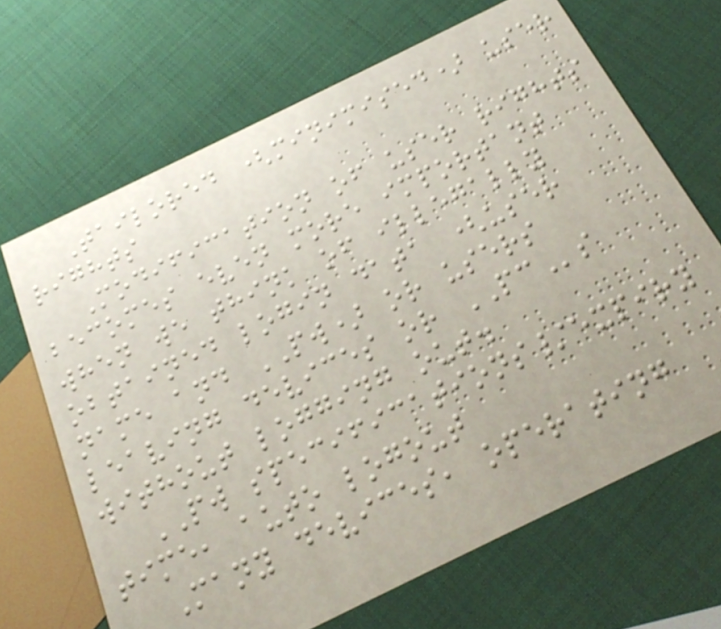Tailored (minimised) user
rights
Modification of user rights
becomes even more important
when we think of illegally
obtained login data (user
name and PW) or users
leaving devices or PCs
without logging out.
PW specifications/expiry
time, auto logout
Many devices, operating
